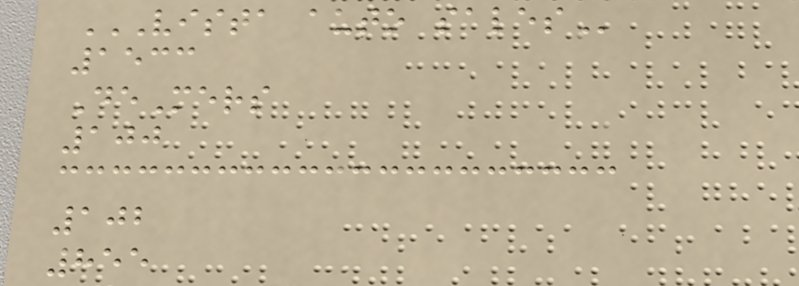VISTA AUTO SALES
1533
DeMers
100
102
855
